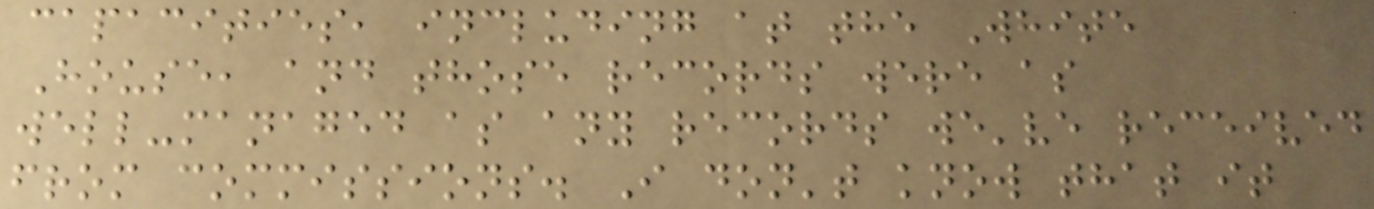capacities, including at the White
House, and those records were as
well-managed as any records we've received
from commissions. I don't know that it
